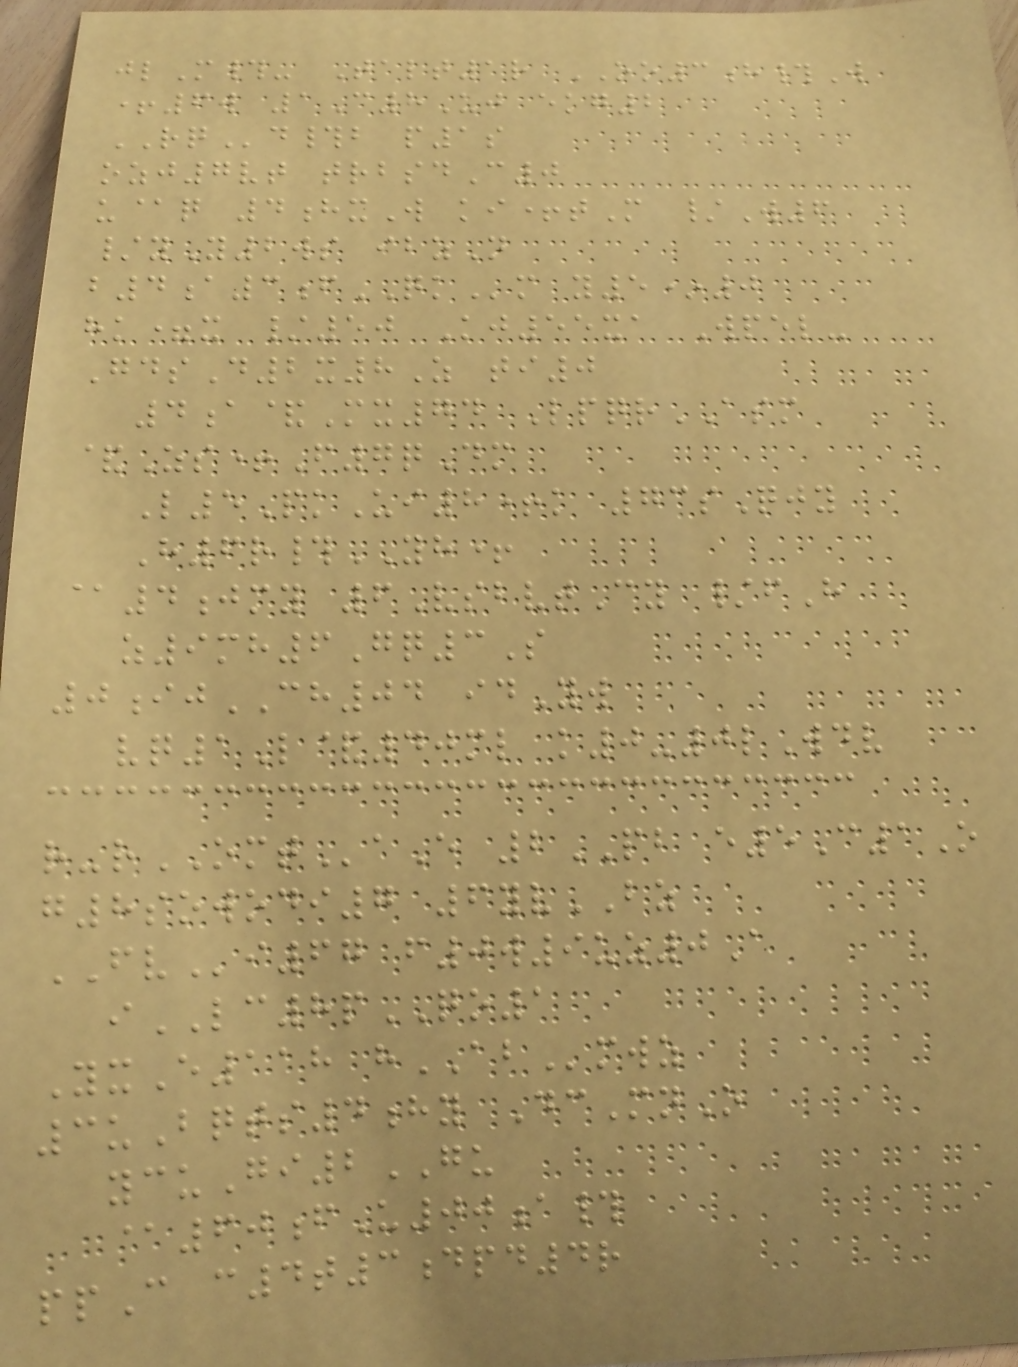jlM#- Talt1r OO3h#W
+6w 1C8Uj ekg2
RQd#b p1s
ozj7vt trbsdC0
u@q 4hxW ki+tM /W6
/yY2ws ibzN
b4a3fQKm y5*0
hk=x /50 Kj55xa Wpel-
GdsD2x8Z ti0
4a&Mx74 LpqrASM
&Zs+F7qDm
L5PkUi8+k 73sQjy
H6r#YH+
@4jmy 6VsbvtCy /fH
z9mh6Gq3S
0ijCH04 idYw
vq1L&40ml k0-0lWdv
r-rOMTaE 2PB e5C1O
g8sowodi7 6yvBZ
FVi67 f0w9uz0A
iLC8pQO1
YxE118 hABmwz
3uBqts4hy DcMnO
ycuGi2GU
@60fU00a#
ppC c4t3dpd4r
